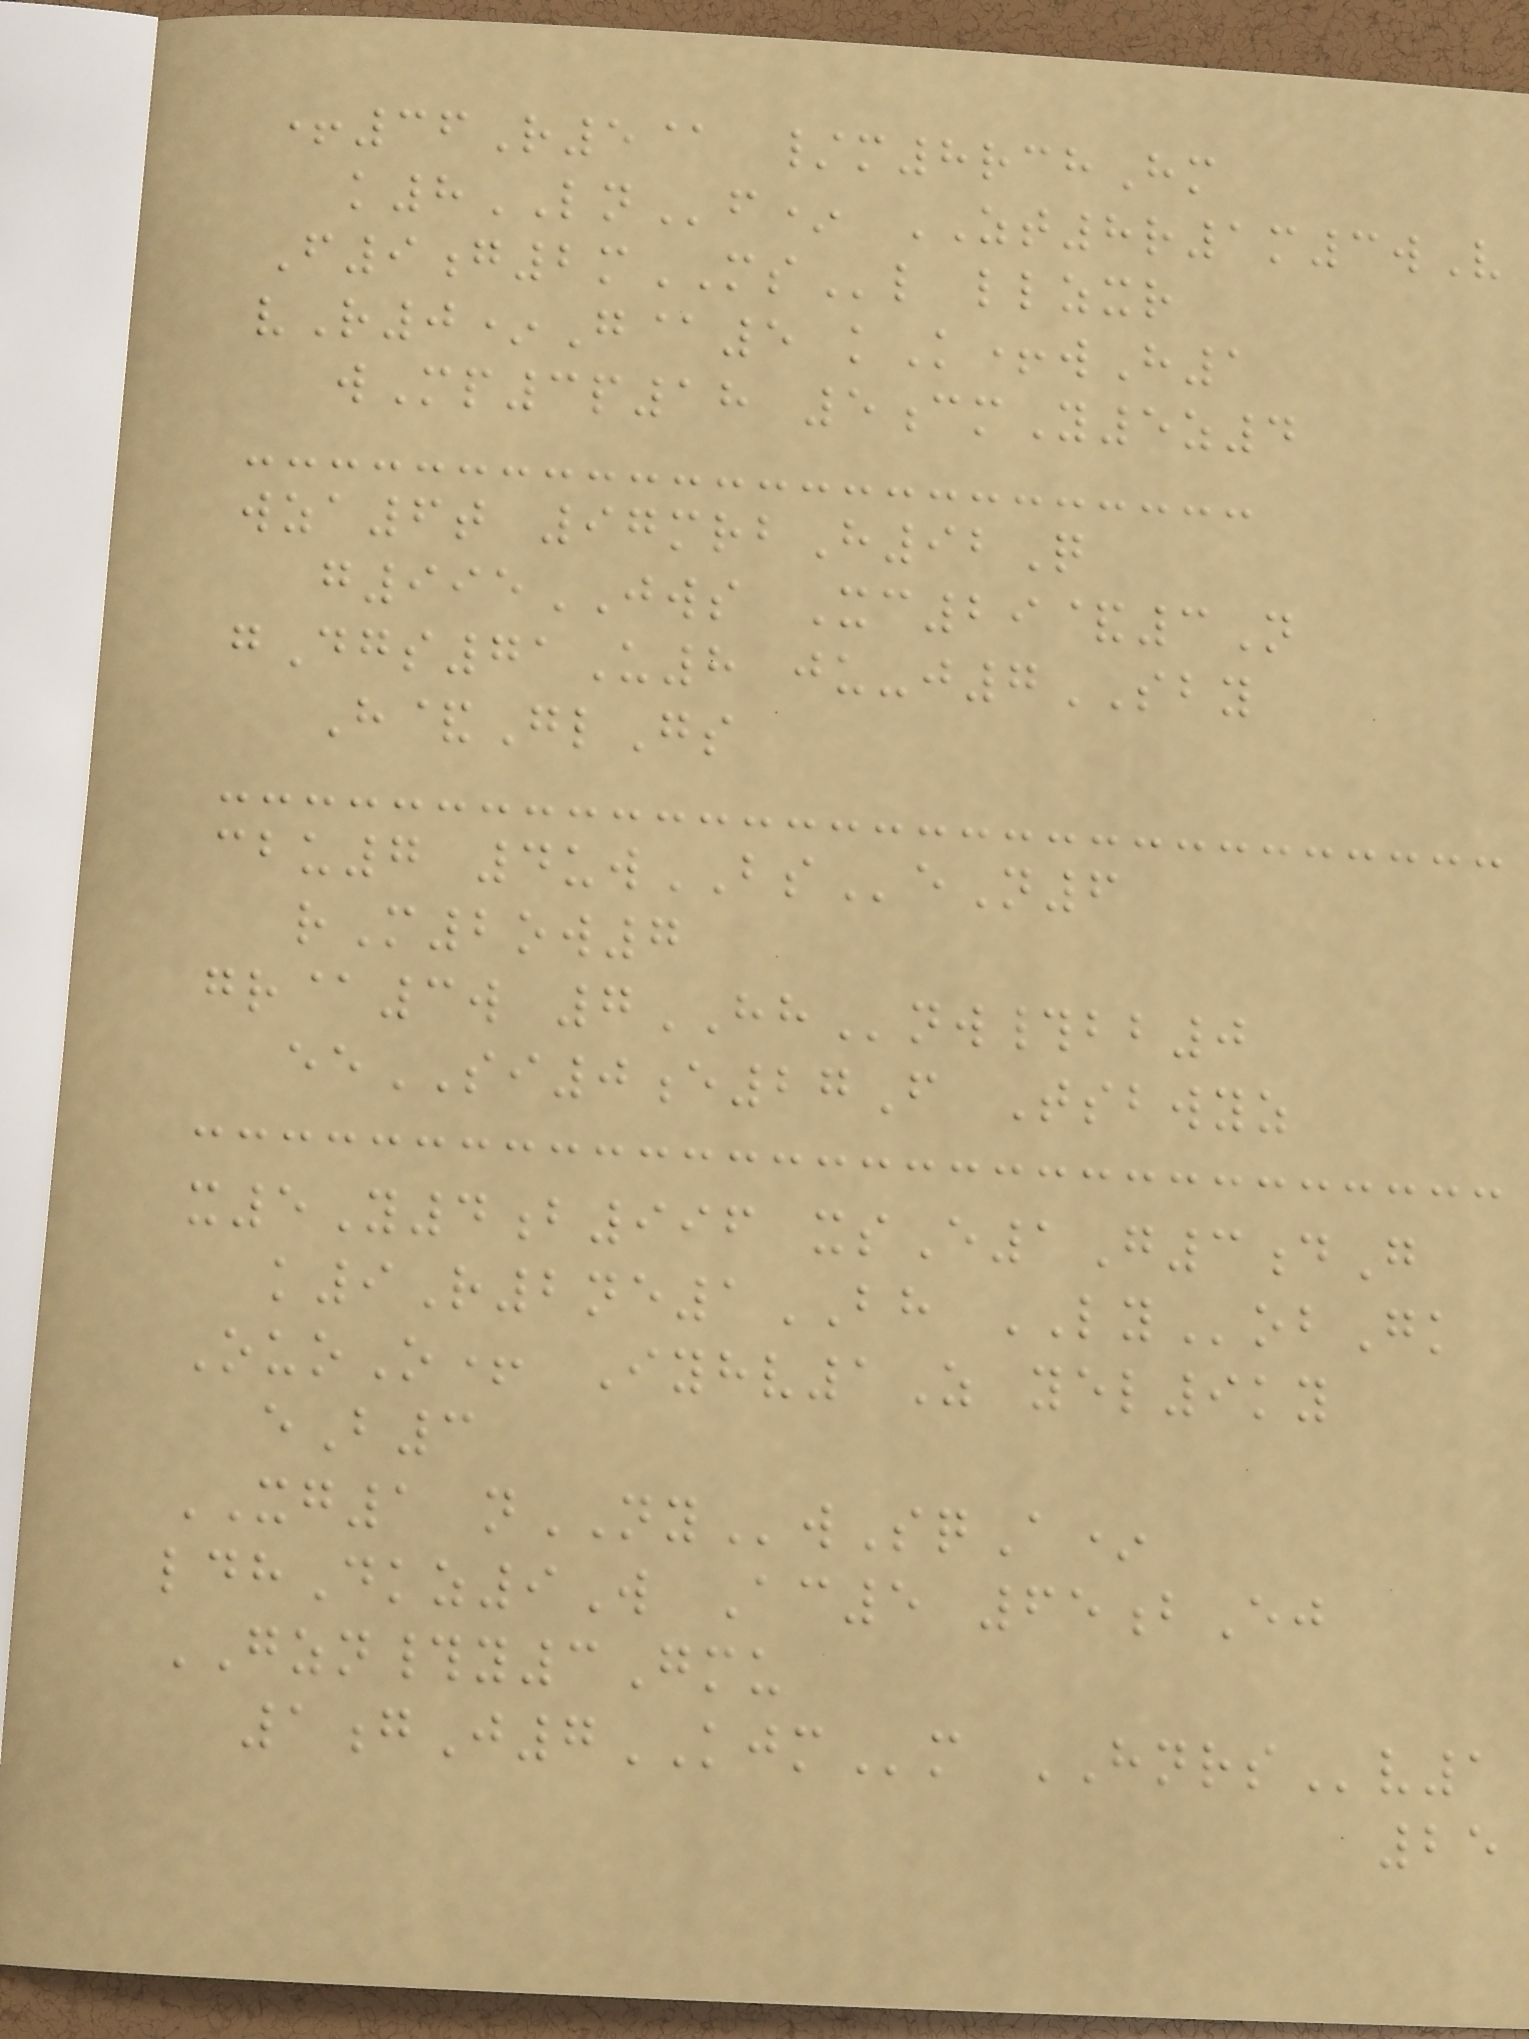+36R5@ /m8rchHm
k8LNf* ZT8r1m3wV
F9g2mMSl llzxr
vR0*G@5 kK+wH1
wMp3p18 5cmY5z4
wza6t 97mrbH92Q
g995JWS Xc29&3N
gDgs71U8 ju-j7SBY
H&GlGs
cbu7 4uwBSeN6
rM2ow7
gr@3w 7HHnw#bb0
eeSI0e27F Tsbwyz
x5Y4b996 xsE1G3dG
k9R2ne1BH LYobGk
OuoO+ Iyhv1Z yel9ky
eB3
XG1 nNYwSqA*
ldhDkz9W Ac5 65bEj
GZN#y3Gmu
1gJ7KJMm HNRSv1
25
